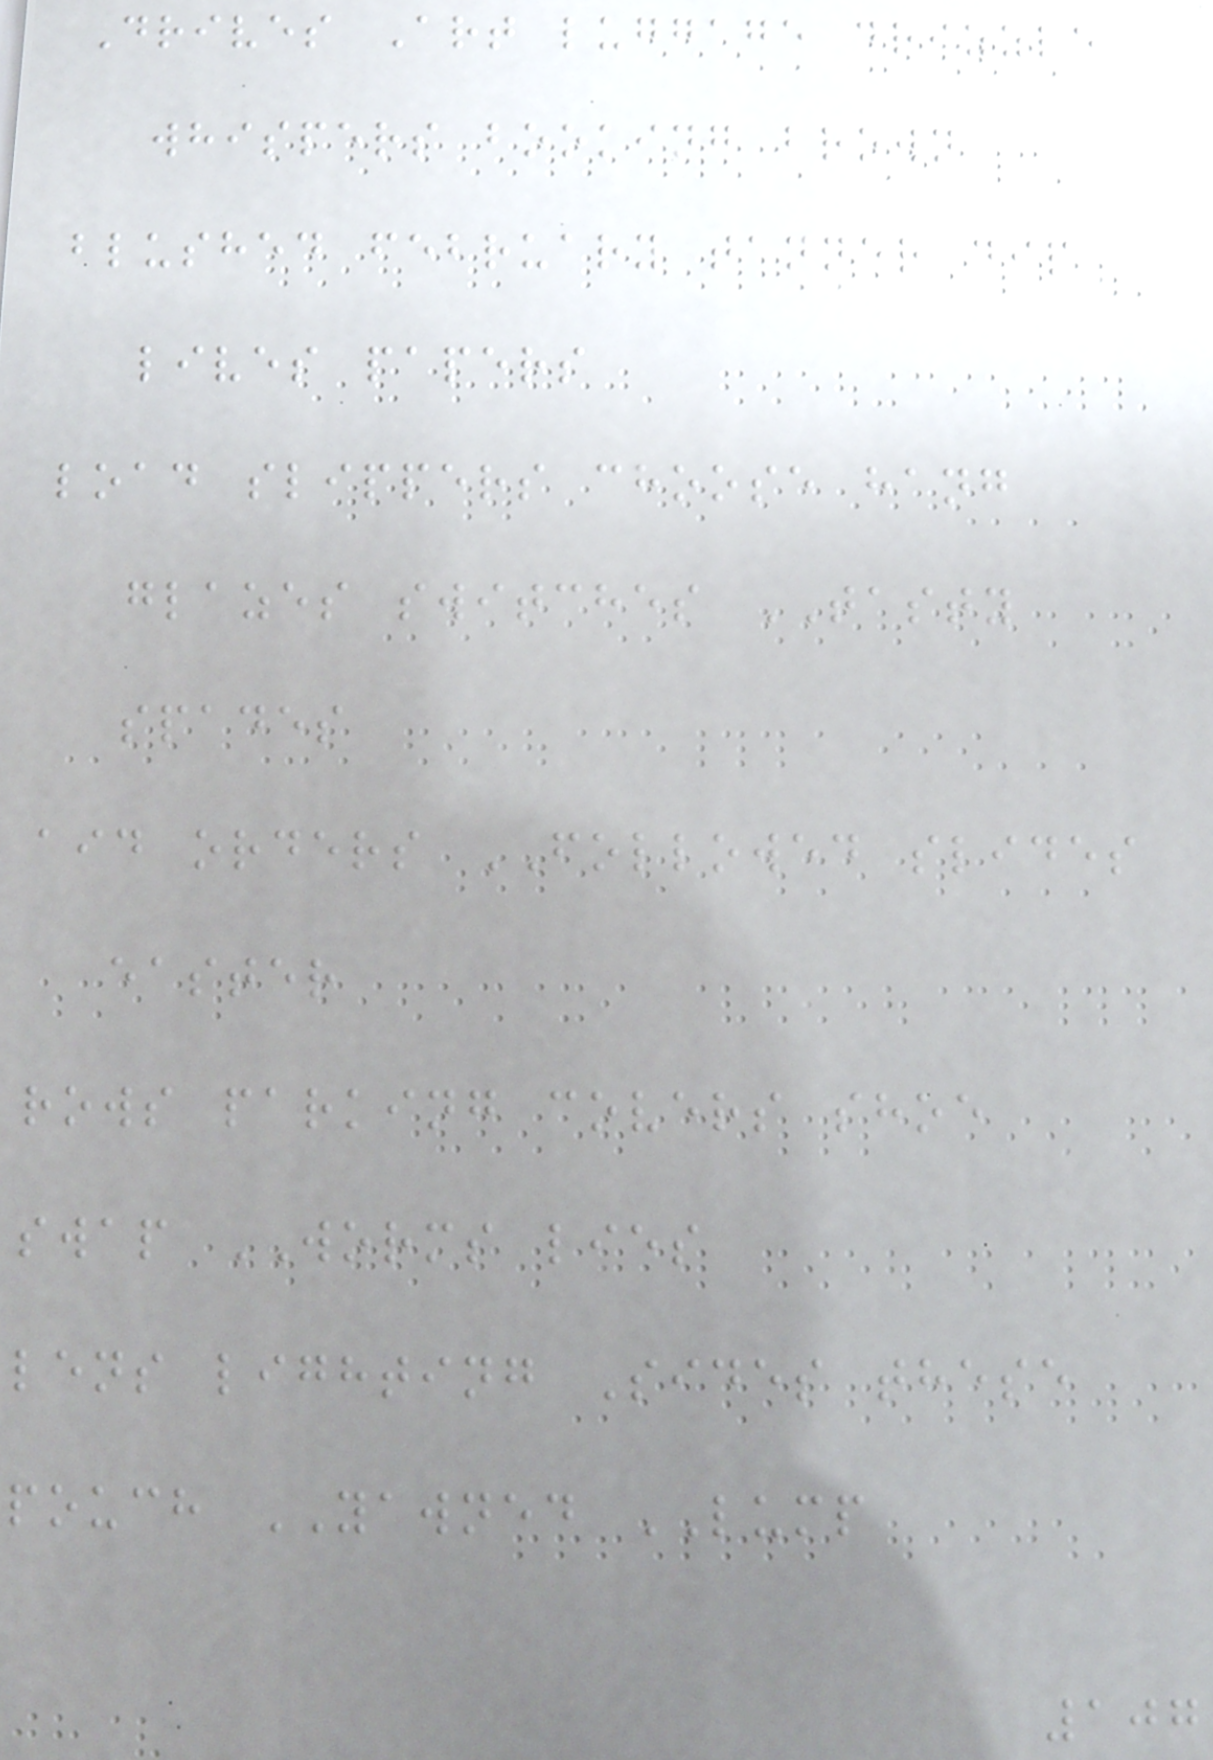Drives Art luggage drizzle
whispers booking brown
blushed february tanner dip
lives papers
load slippers choose hang
glazes switches TASTY
spades
aid orders FOLLOWED slides
easter
rows parking covers shoe
swap WORMS lies
lens lighting Sides these
pouch YAWNED LUMP
107
